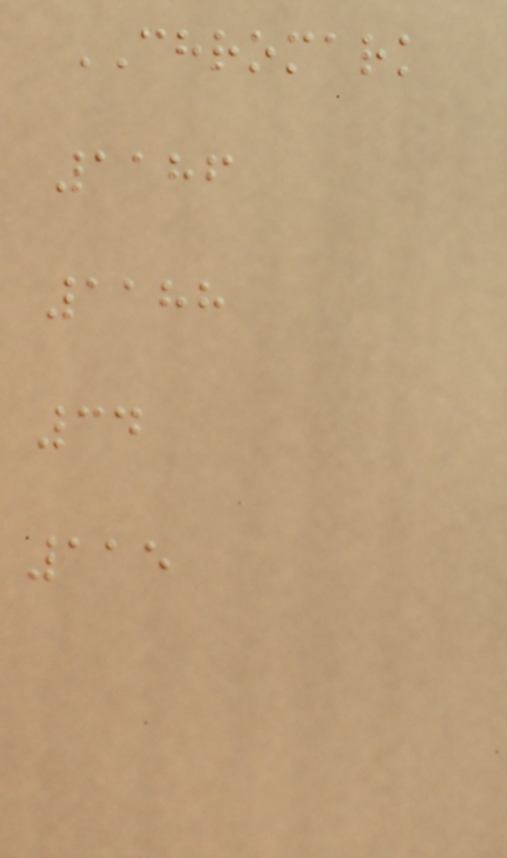CHROMARK
1186
1188
34
115
